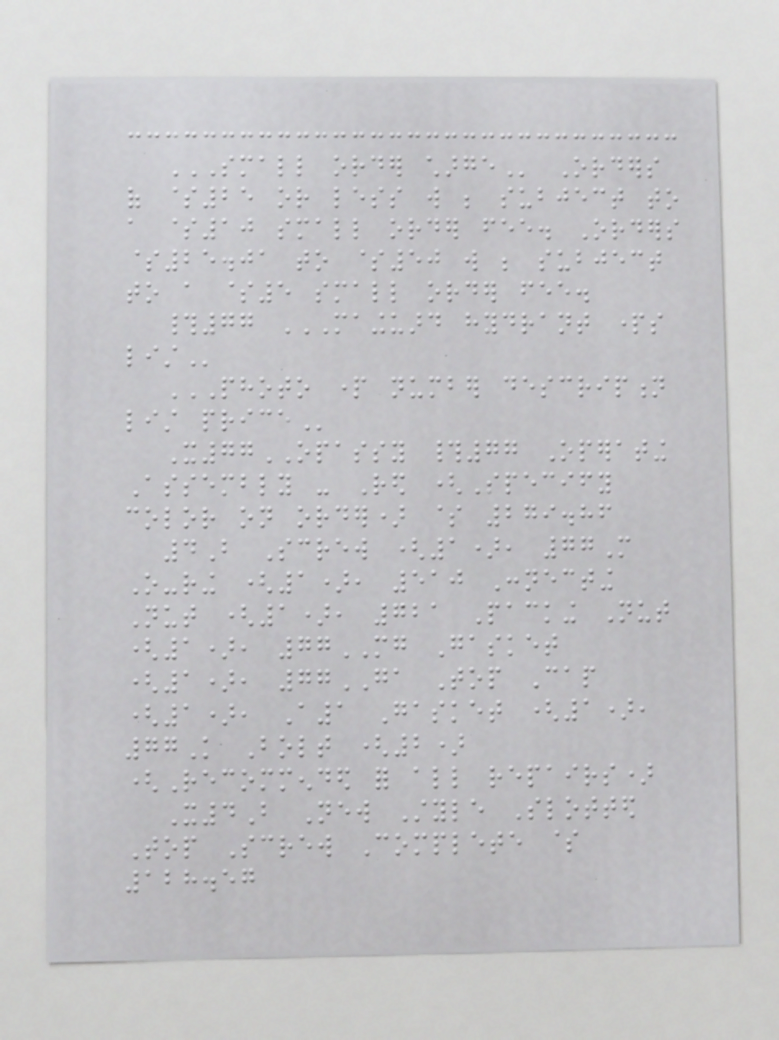SMALL ORDER CHARGE Orders
of $25 or less will be subject to
a $10 small order fee. Orders
$25.01 to $50 will be subject
to a $5 small order fee.
#77 MAINGUARD HYDRANT PARTS
LIST
PHOTO PART NUMBER DESCRIPTION
LIST PRICE
X77OPASSY #77 Operating
Assembly - Red (Specify
color on order) $ 279.86
4B Screw (1), 77M
O-ring (1), 510 Connecting
Nut (1), 721 Packing Nut
(1), 77MG Gasket
(1), 77GA Top Cap
(1), A1 Gasket (1),
77K Bolt (2)
(Recommended for all repairs)
X4B New Style Slotted
Top Screw Complete $
128.57
